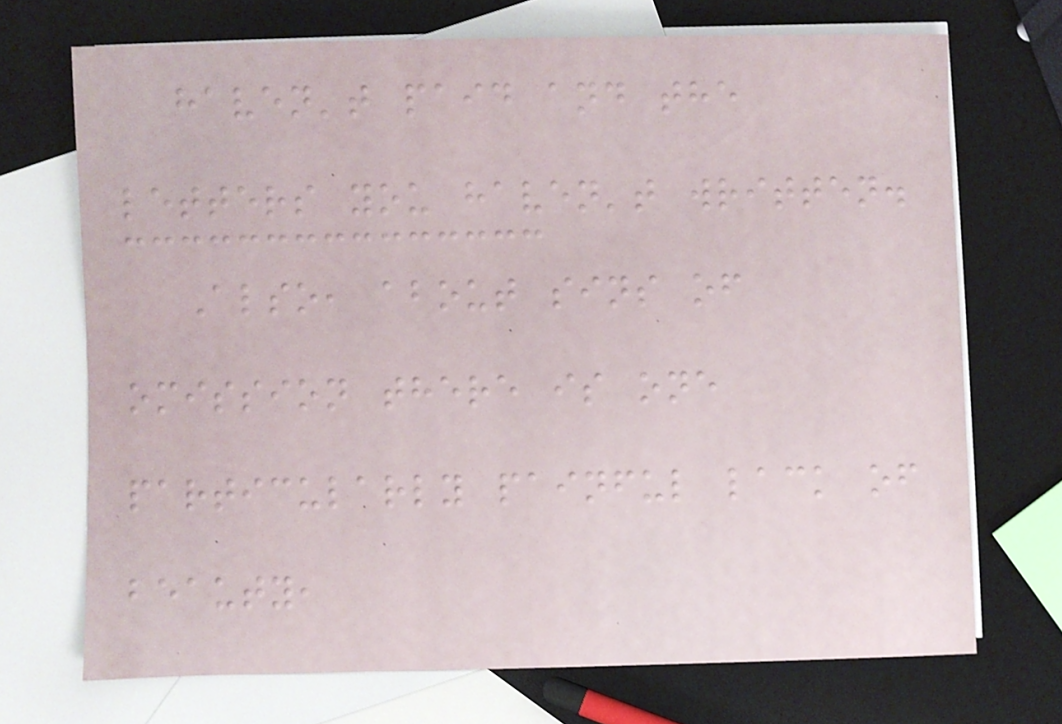haven't paid and the
letters you haven't written.
Also, about sins of
omission there is one
particularly painful lack of
beauty,
